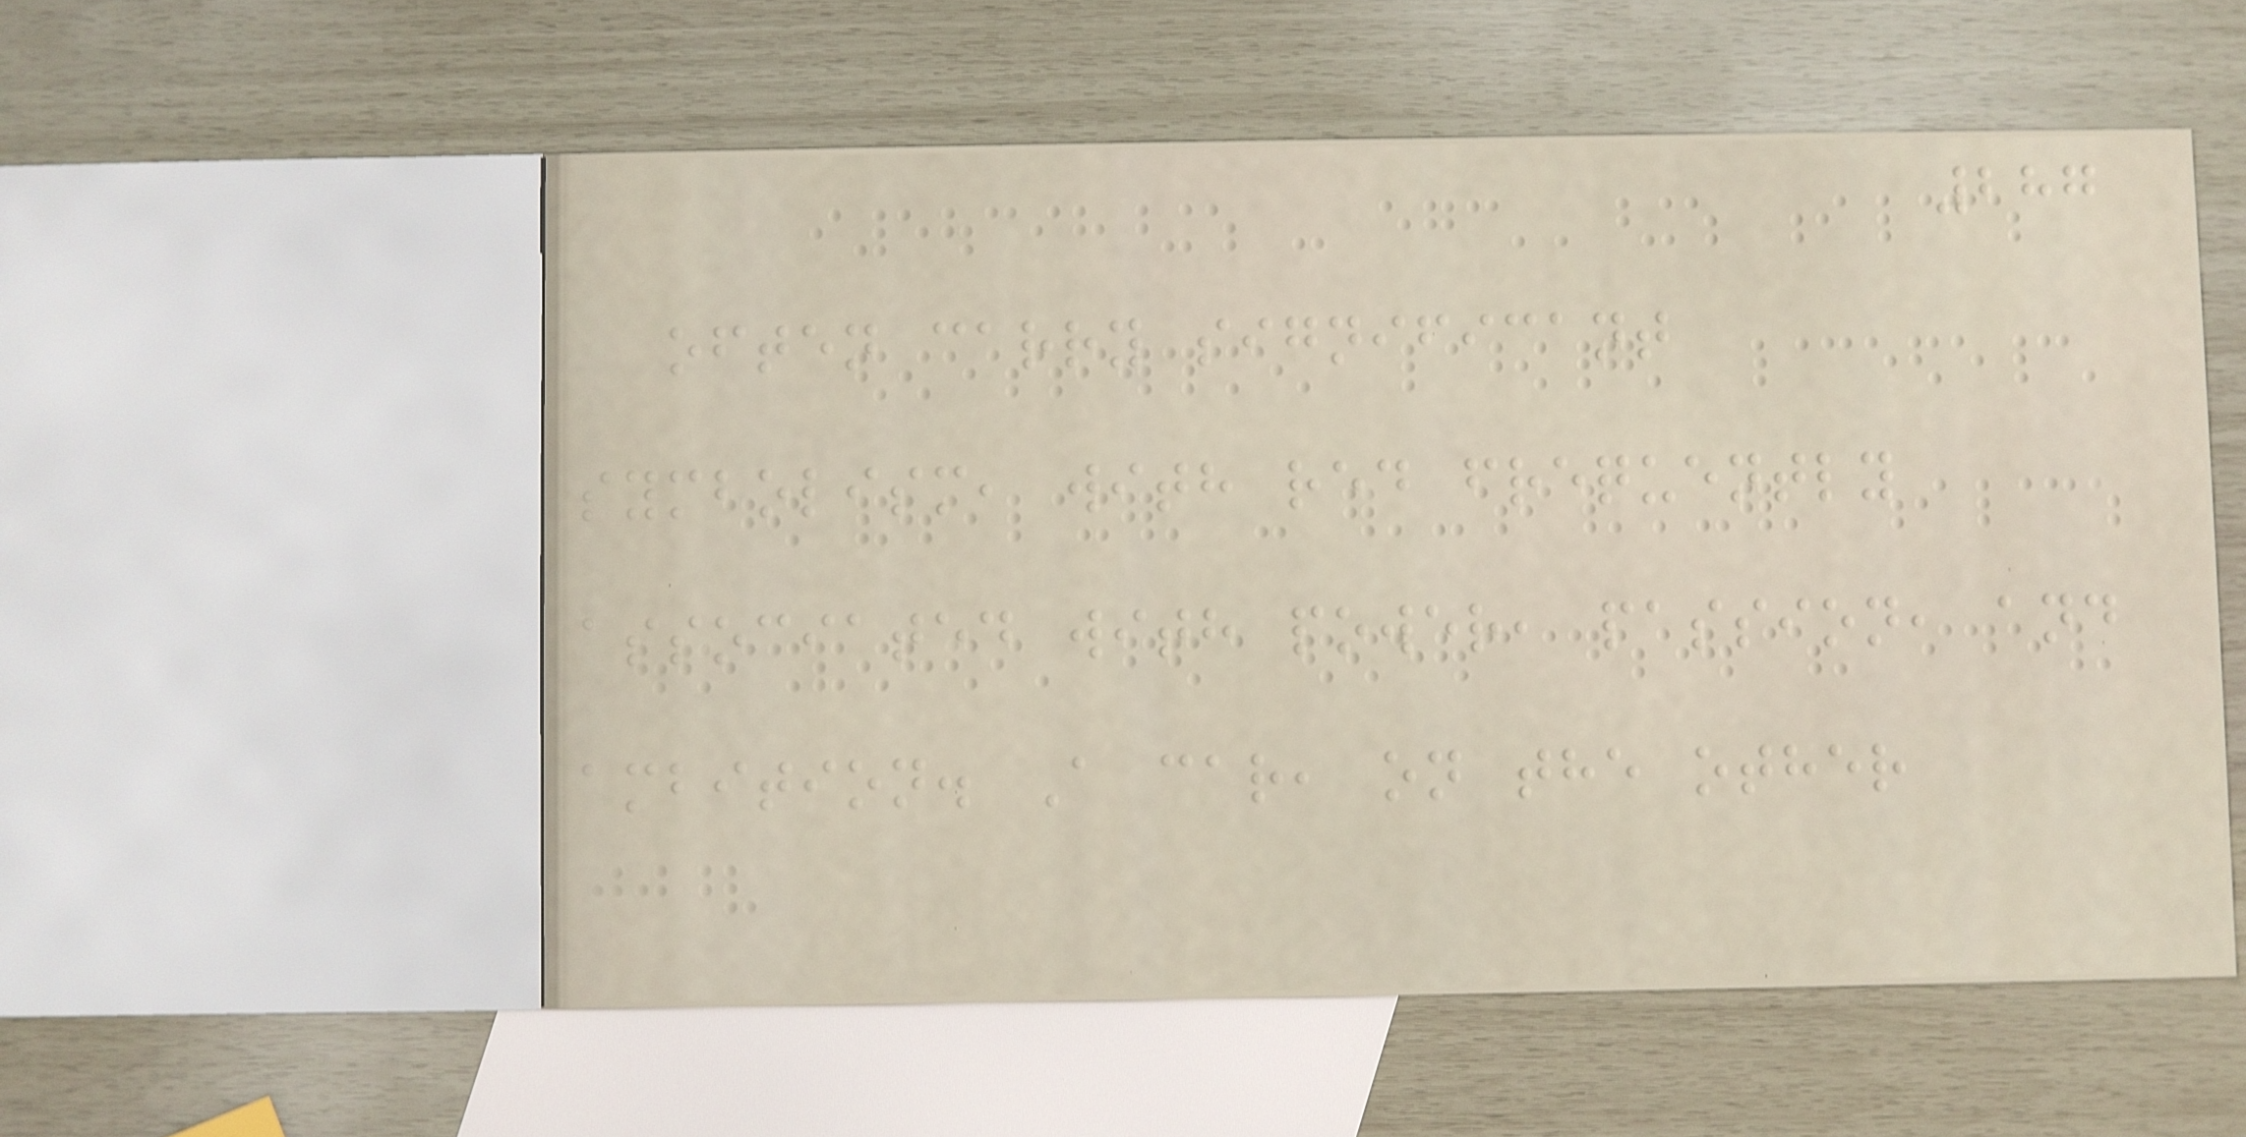287
often carry significant
symbolism, with red frequently
associated with power, passion, and
ambition. A car, on the other
